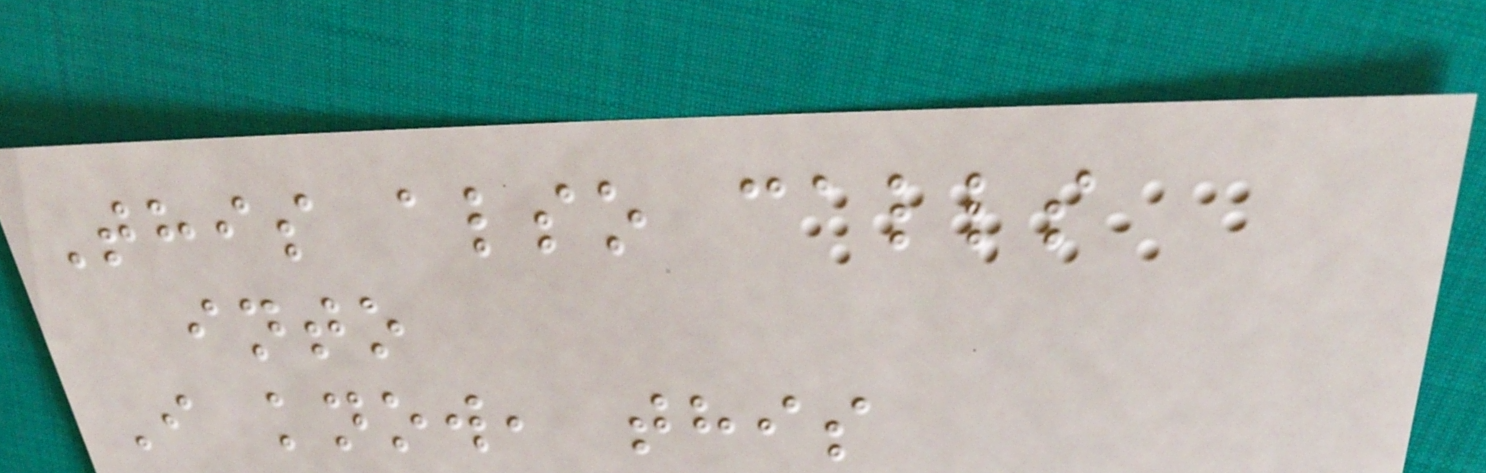This also calls
into
I know, this
